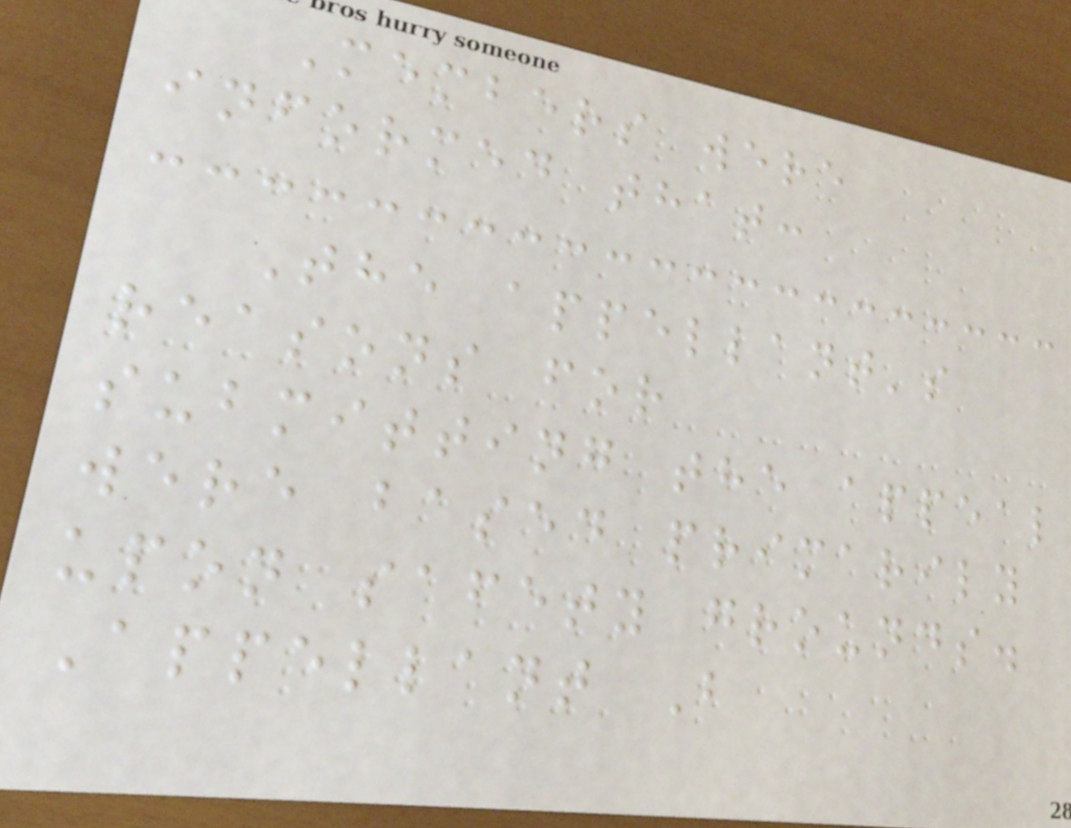Members were
informed that:
The appellant's
reasons for
submitting the appeal
were based primarily
upon safety grounds.
Appellant B
